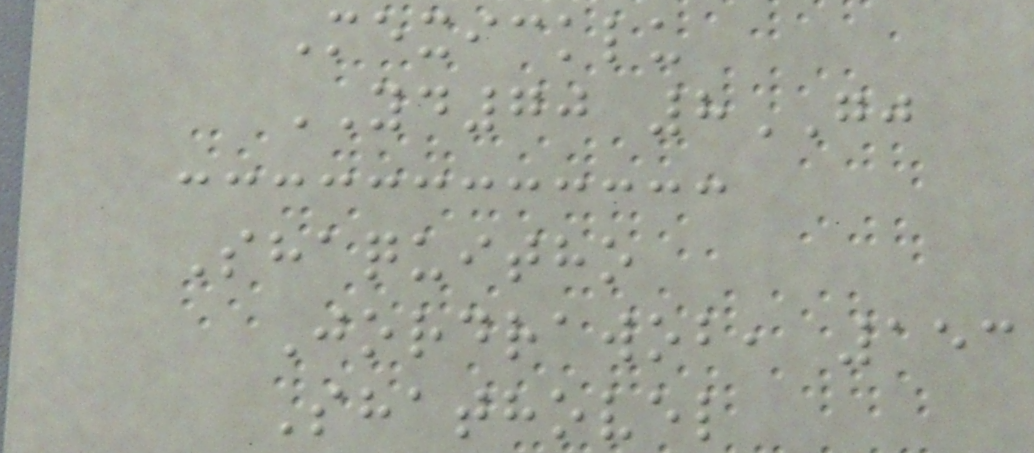Mexicklu
YD70 8GJ
Shaquitho
Jordrawob, 153
Shathovel
